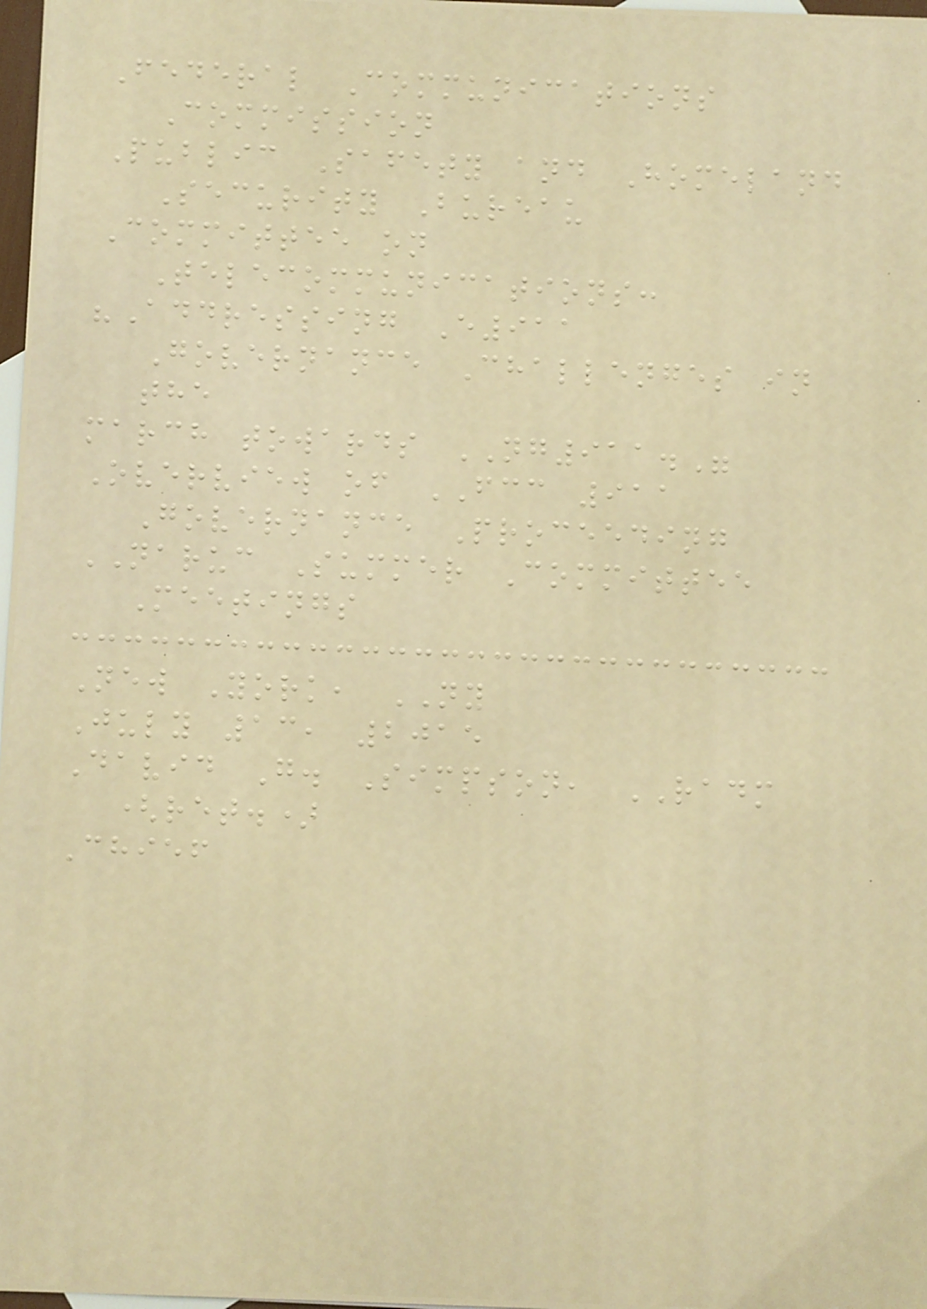Federal Communications
Commission
Public Safety and Homeland
Security Bureau
Committee on
Telecommunications:
"Addressing E911
Governance Challenges in
the
march towards NG911."
Overview of FCC 911
Governance Proceeding
NARUC Summer Committee
Meetings
New York, NY
July 13, 2015
David G. Simpson, RADM
(ret.)
Chief
